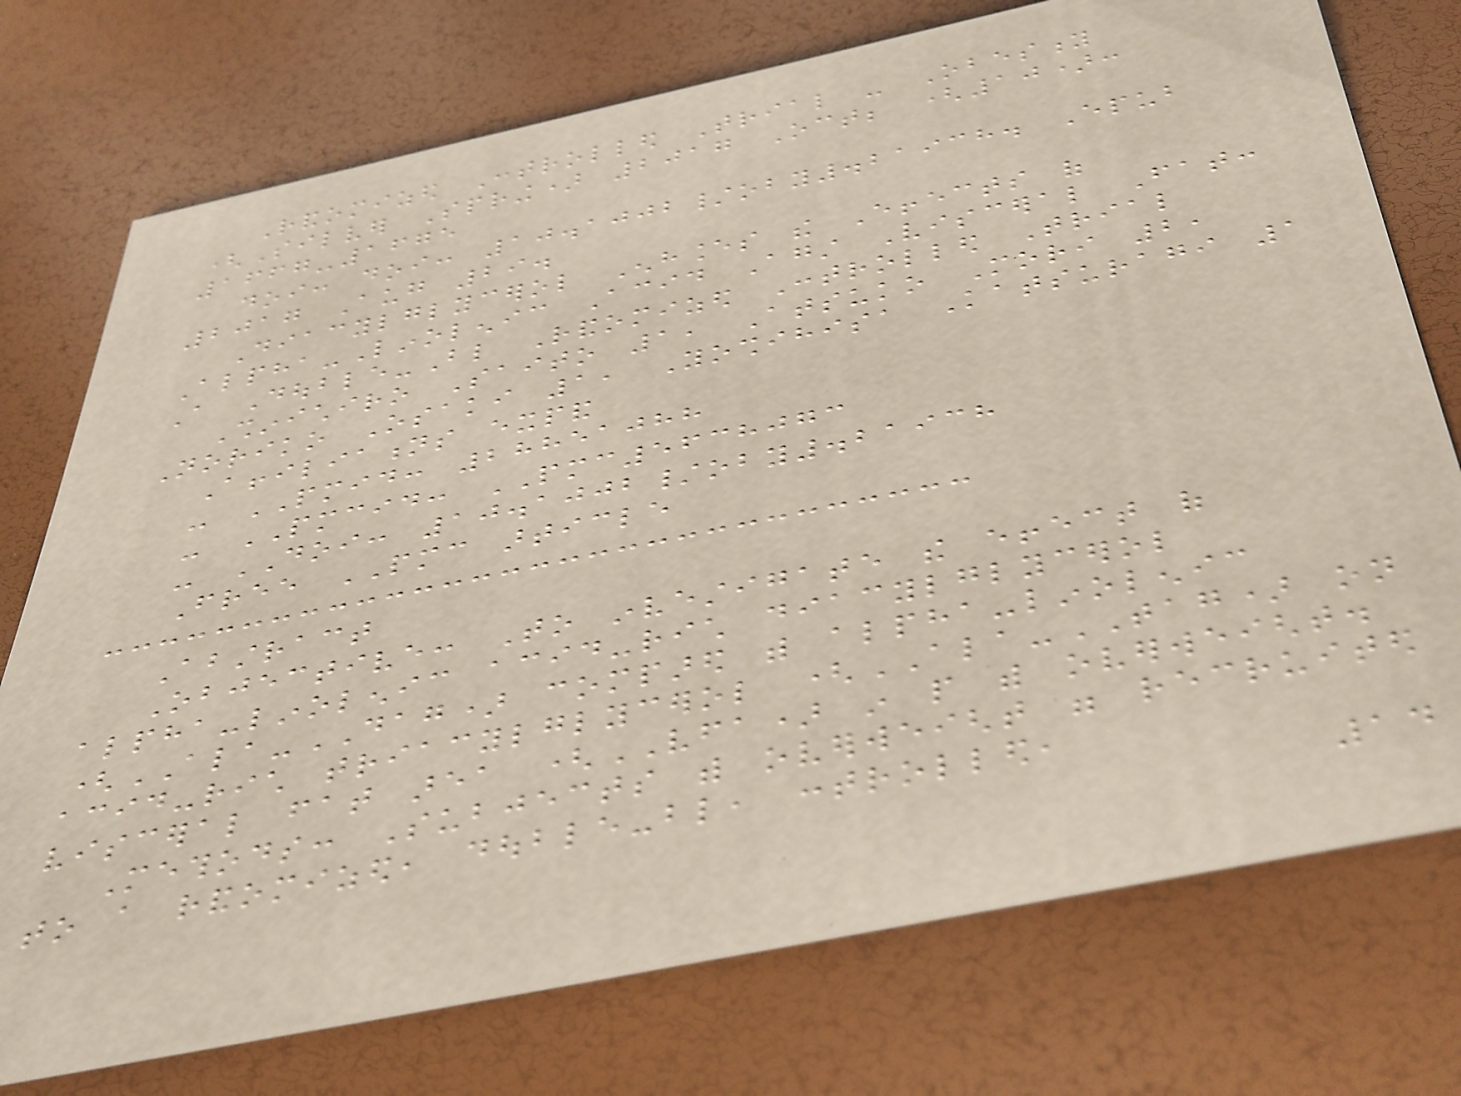Randomized Controlled Trial - Obesity
(Silver Spring) 2017 Oct; (10):
1667-1675
doi: doi: 10.1002/oby.21938. Epub
2017 Aug 29.
Diacylglycerol Enhances the Effects of
Alpha-Linolenic Acid Against Visceral Fat:
A Double-Blind Randomized Controlled Trial
Shinichiro Saito 1, Atsuko Mori 2,
Noriko Osaki 1, Yoshihisa Katsuragi 1
Affiliations expand
- PMID: 28851088
- PMCID: PMC5638073
- DOI: 10.1002/oby.21938
Free PMC article
Abstract
Objective: To investigate the effect of
alpha-linolenic acid-rich diacylglycerol
(ALA-DAG) compared with alpha-linolenic
acid-rich triacylglycerol (ALA-TAG) on
visceral fat area (VFA) in people with overweight.
Methods: Subjects with overweight were recruited
to a randomized, double-blind, controlled,
14
